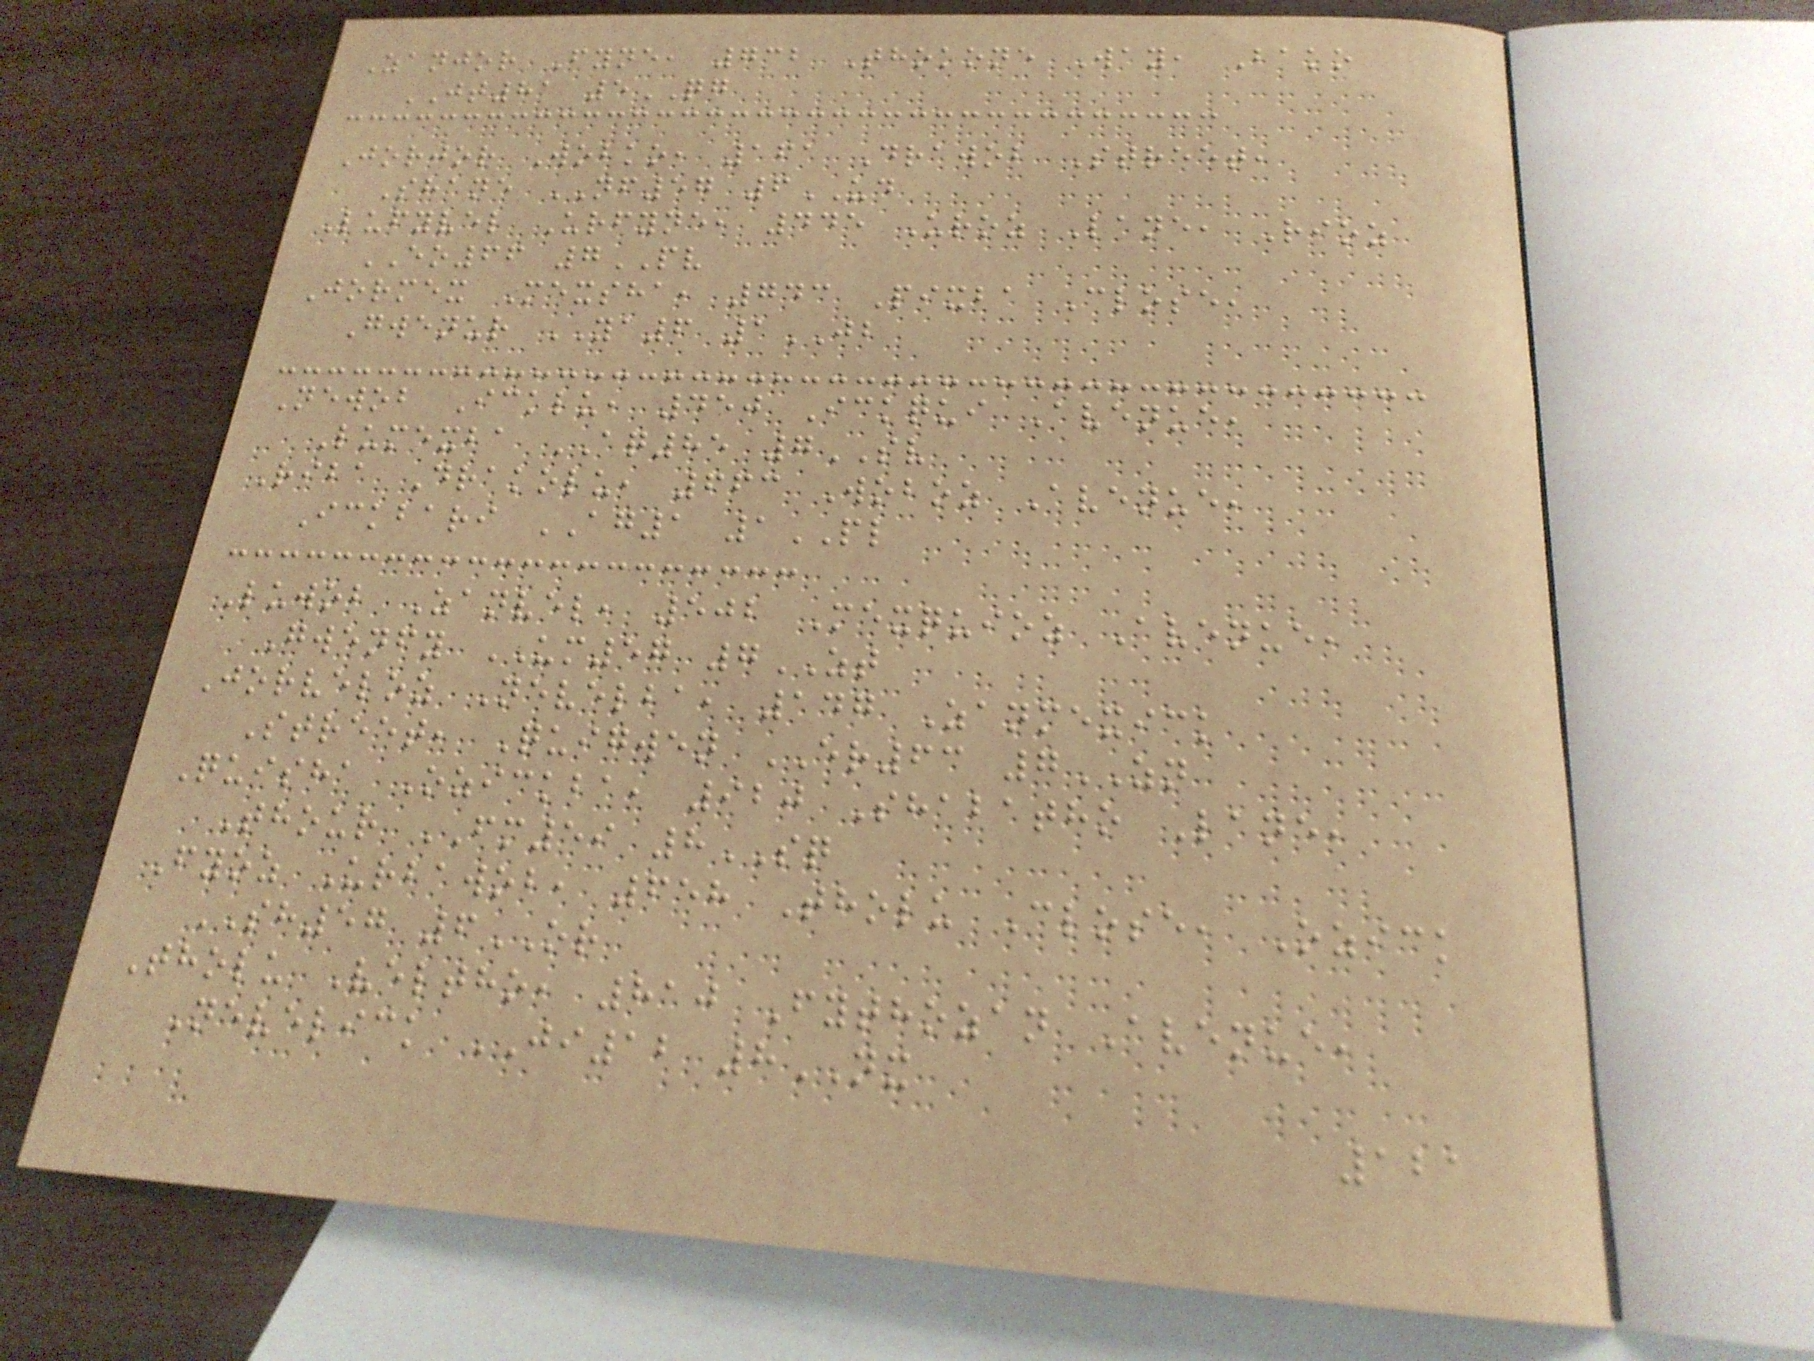Zanjor Fyne, 732 Thokone Way, Bako
JT81 5QG
Jorjor Wobko, 161 Drawob Street,
Shane NF57 6UD
Lufyvel Urfyne, 445 Uroz Lane, Rioz
EO66 7PV
Jormex Mexsha, 743 Pixba Close,
Gwenur YA6 1JB
Newob Icklu, 450 Ickqui Avenue,
Lumexba AQ85 7SV
Riba Drakolu, 663 Woboz Avenue,
Ickbari AG1 1PL
Luwob Zanvel, 502 Mexquioz Avenue,
Gwenfy UM57 7ZT
Jorveloz Nevelba, 147 Zanmexick
Street, Quigwen ER63 7ZN
Quisha Ozickba, 920 Shabatho Lane,
Thour FM59 8SQ
Fyoz Urbawob, 658 Tholu Close, Ozick
SH57 6OR
Tholu Veltho, 810 Fythozan Avenue,
Nevelick JI12 8NX
121
